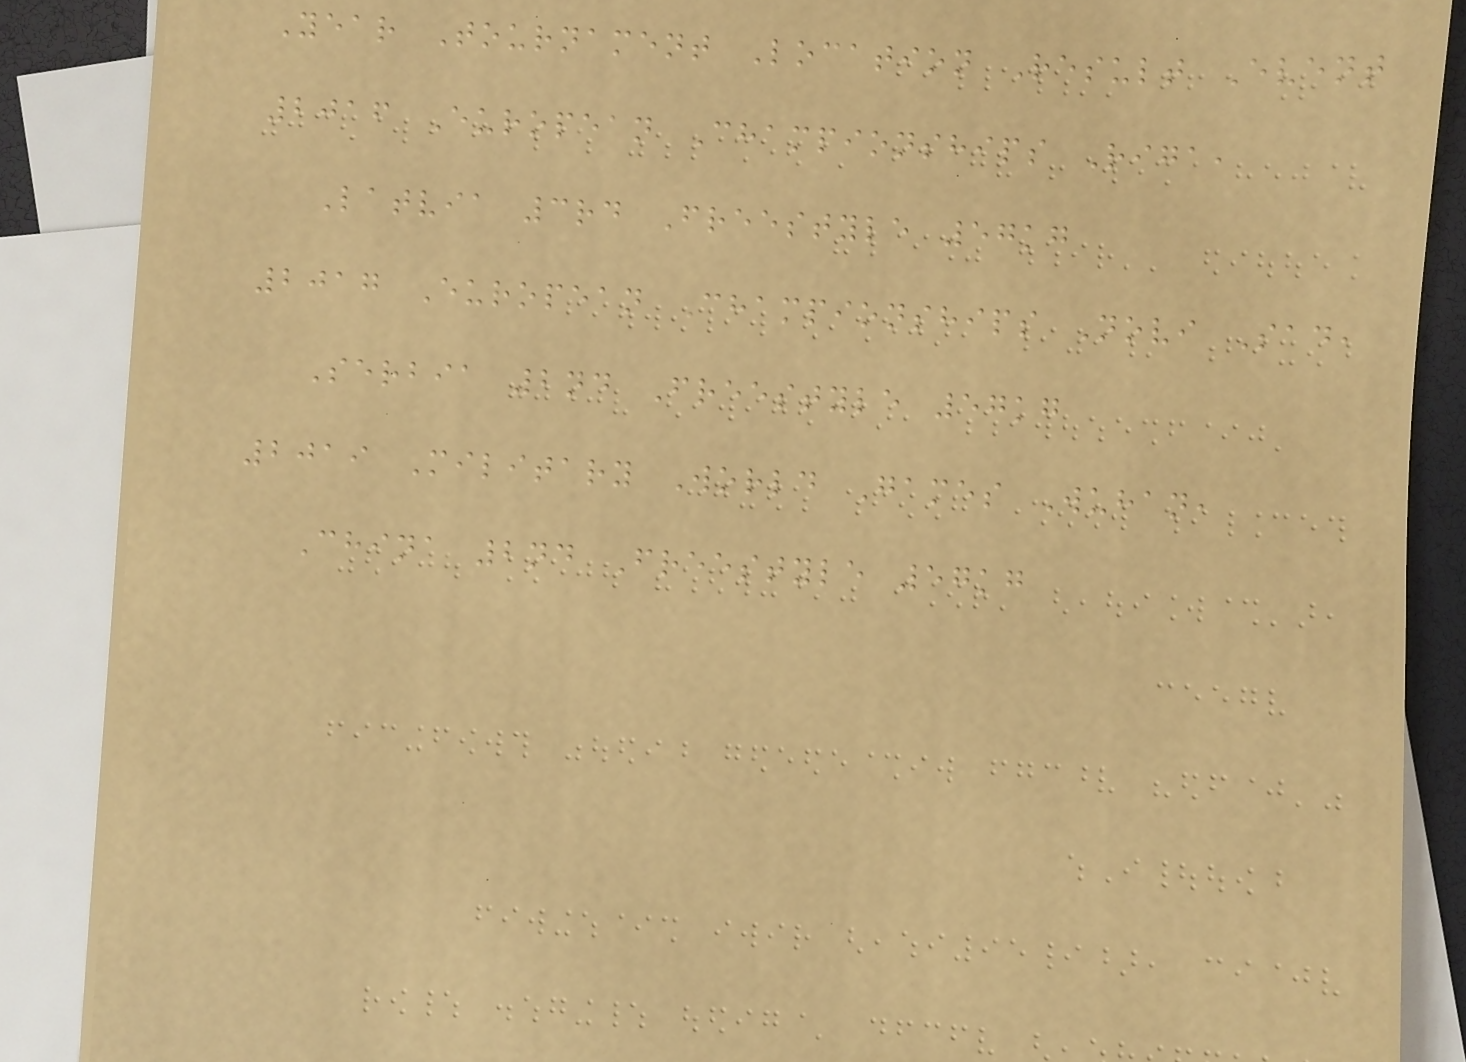Year Tournament Location Result Event
2016 European Championships Riga,
Latvia 3rd Freestyle 57kg
2017 European Championships Novi Sad,
Serbia 2nd Freestyle 57kg
2019 Military World Games Wuhan,
China 2nd Freestyle 57kg
